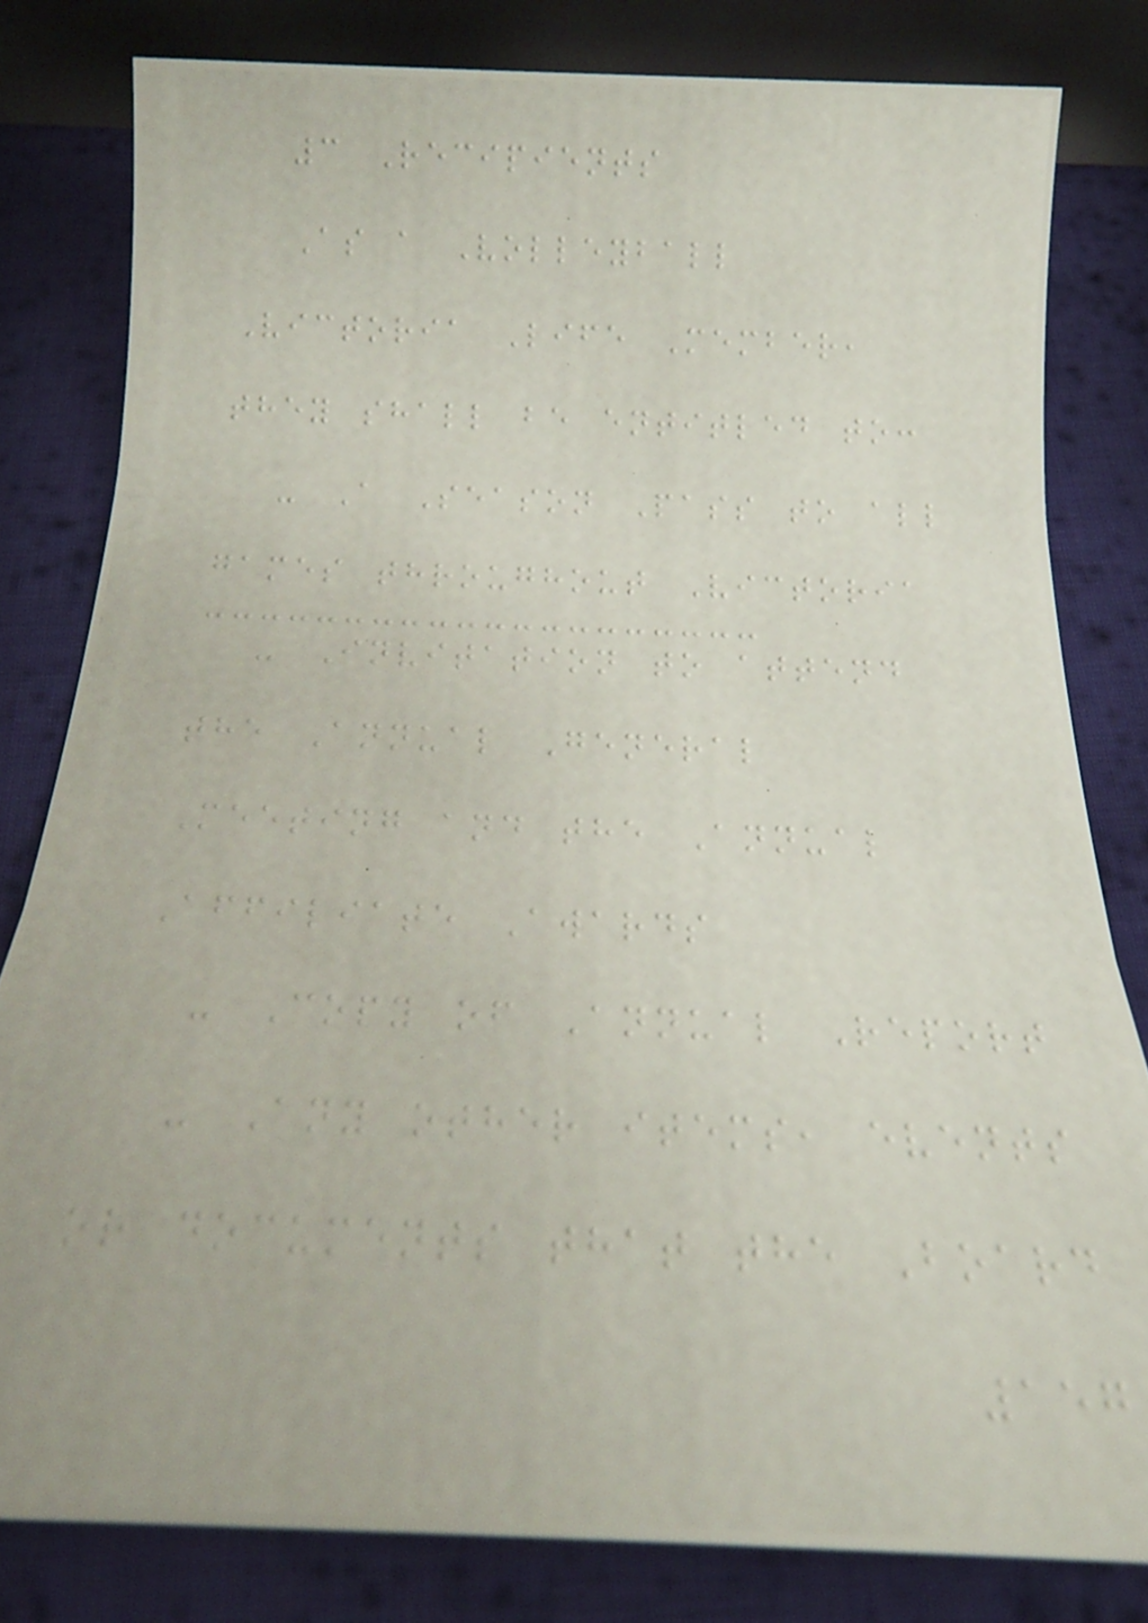3 Recipients
As a Volleyball
Victoria Life Member,
they shall be entitled to:
- A Season Pass to all
games throughout Victoria
- Invitation to attend
the Annual General
Meeting and the Annual
Affiliate Awards
- Copy of Annual Report
- Any other items, events
or documents that the Board
157
